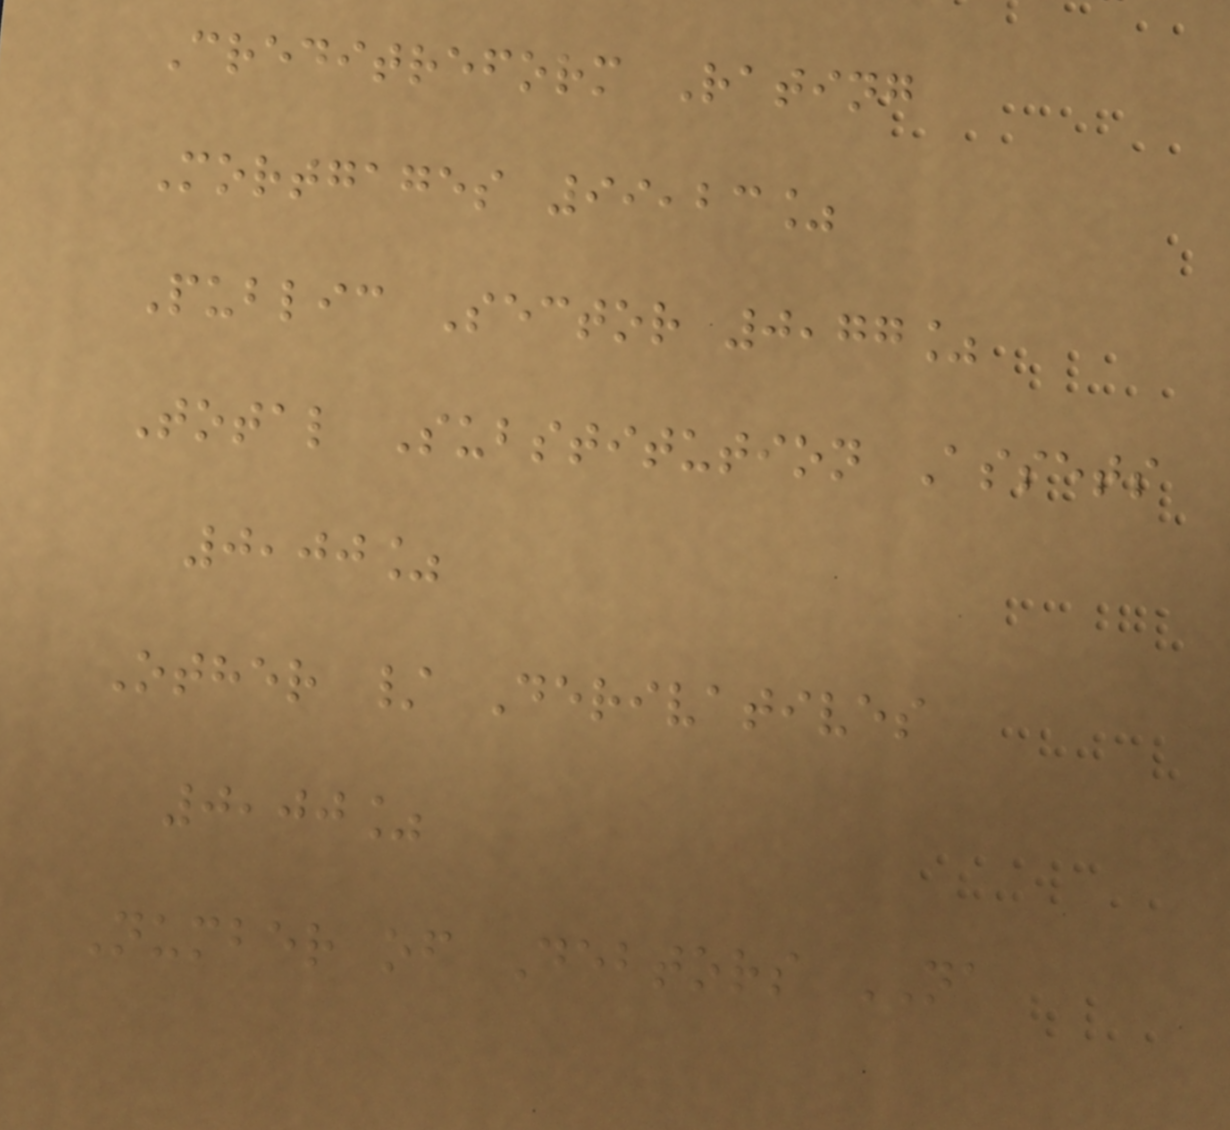Creditreform Rating
Mortgages 99,23%
Public Sector 0,77%
Total Substitution Assets
0,00%
Other / Derivatives
0,00%
Number of Debtors NA
